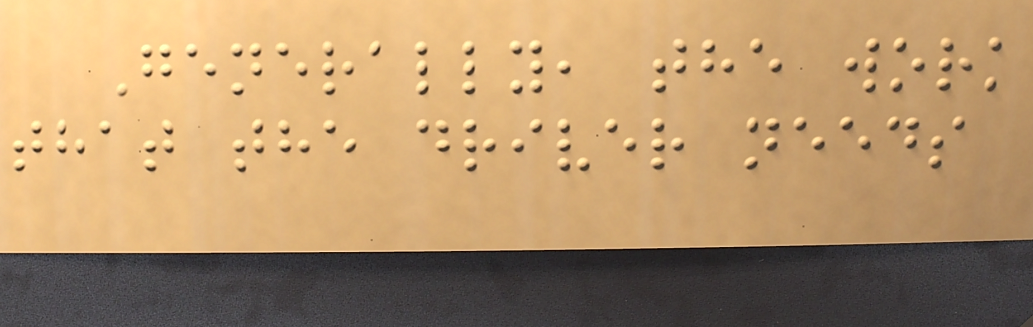Generally, the work
that the driver needs
